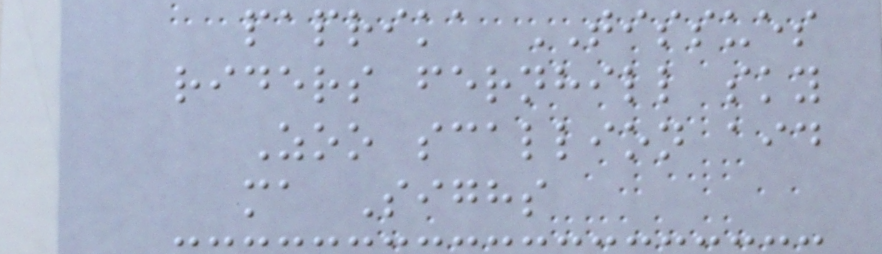paprika TISSUES
riders fernhill sky
Zoo scallion aid
ma Sighs
